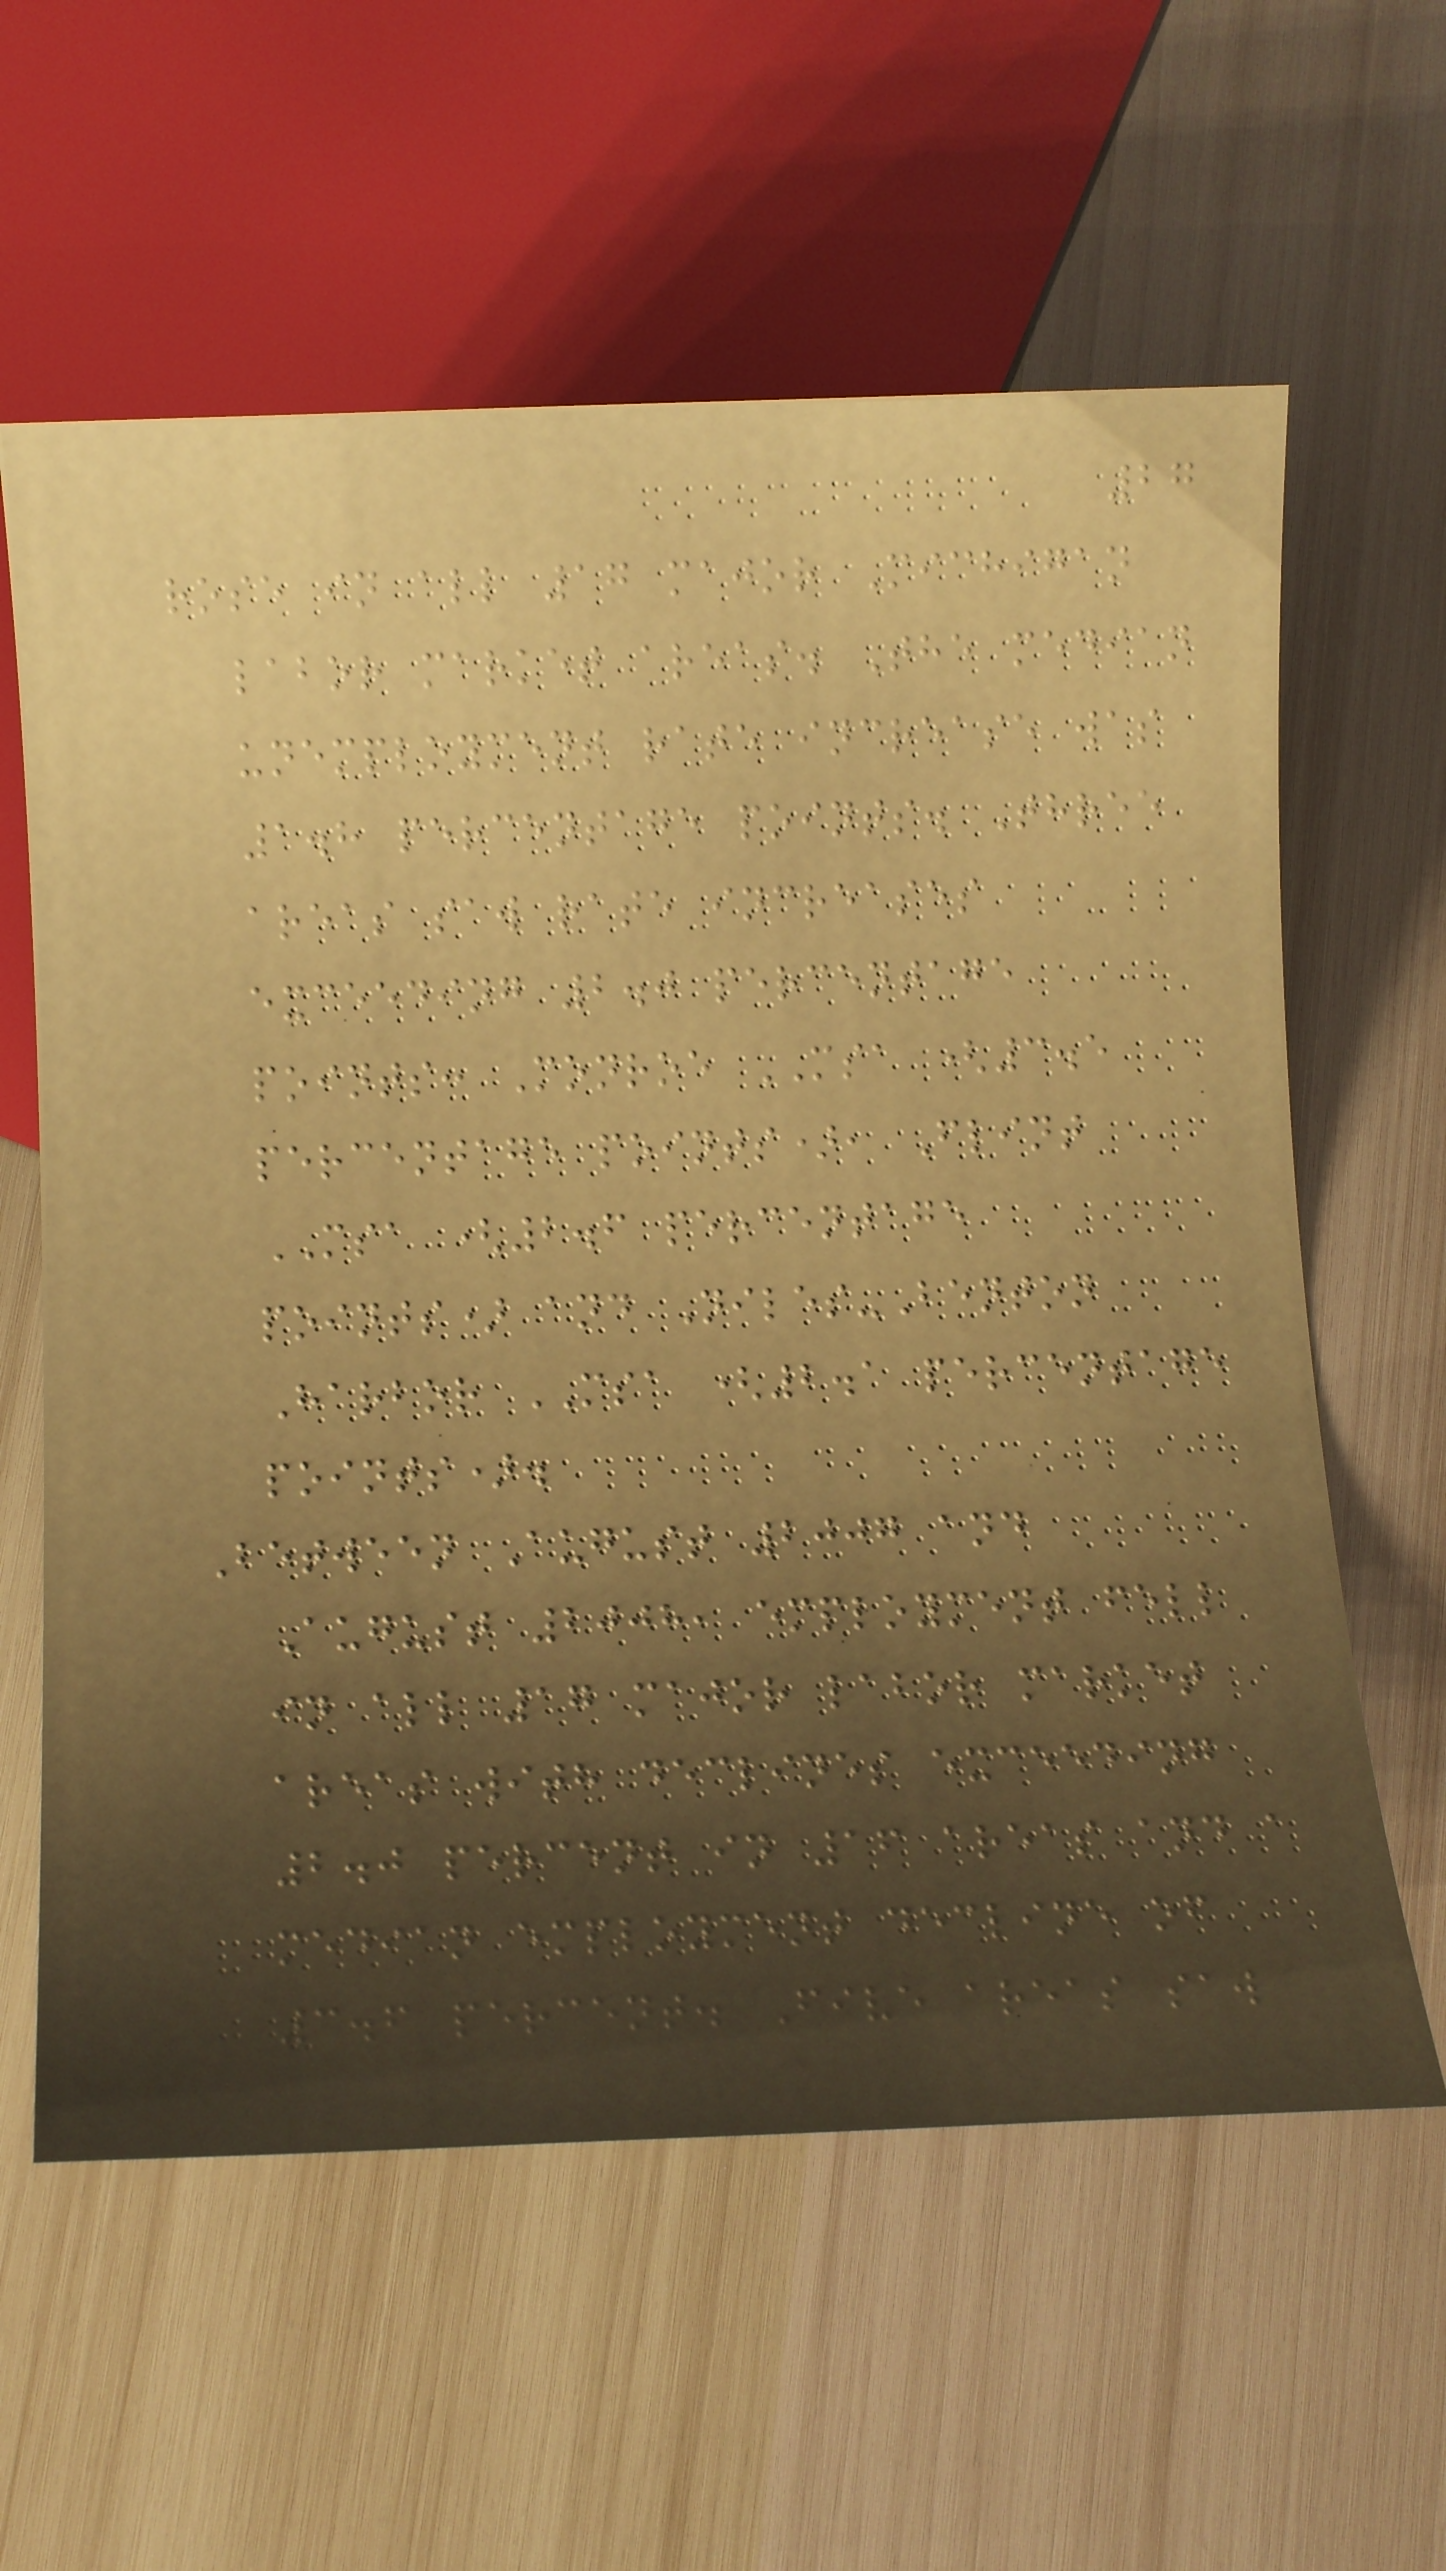27
rose in all 17 major Michigan
labor market areas. The median
unemployment rate increase was
1.8 percentage points. Three
areas saw rate increases
exceeding 2.0 percentage
points: Monroe MSA (3.5
percentage points), Flint
MSA (2.6 percentage
points) and Niles-Benton
Harbor MSA (2.1 percentage
points).
Between August 2007 and
August 2008, employment fell
in all 17 major labor market
areas with declines exceeding
2.0 percent in 16 areas and a
median employment decline of
3.6 percent. Five areas saw
